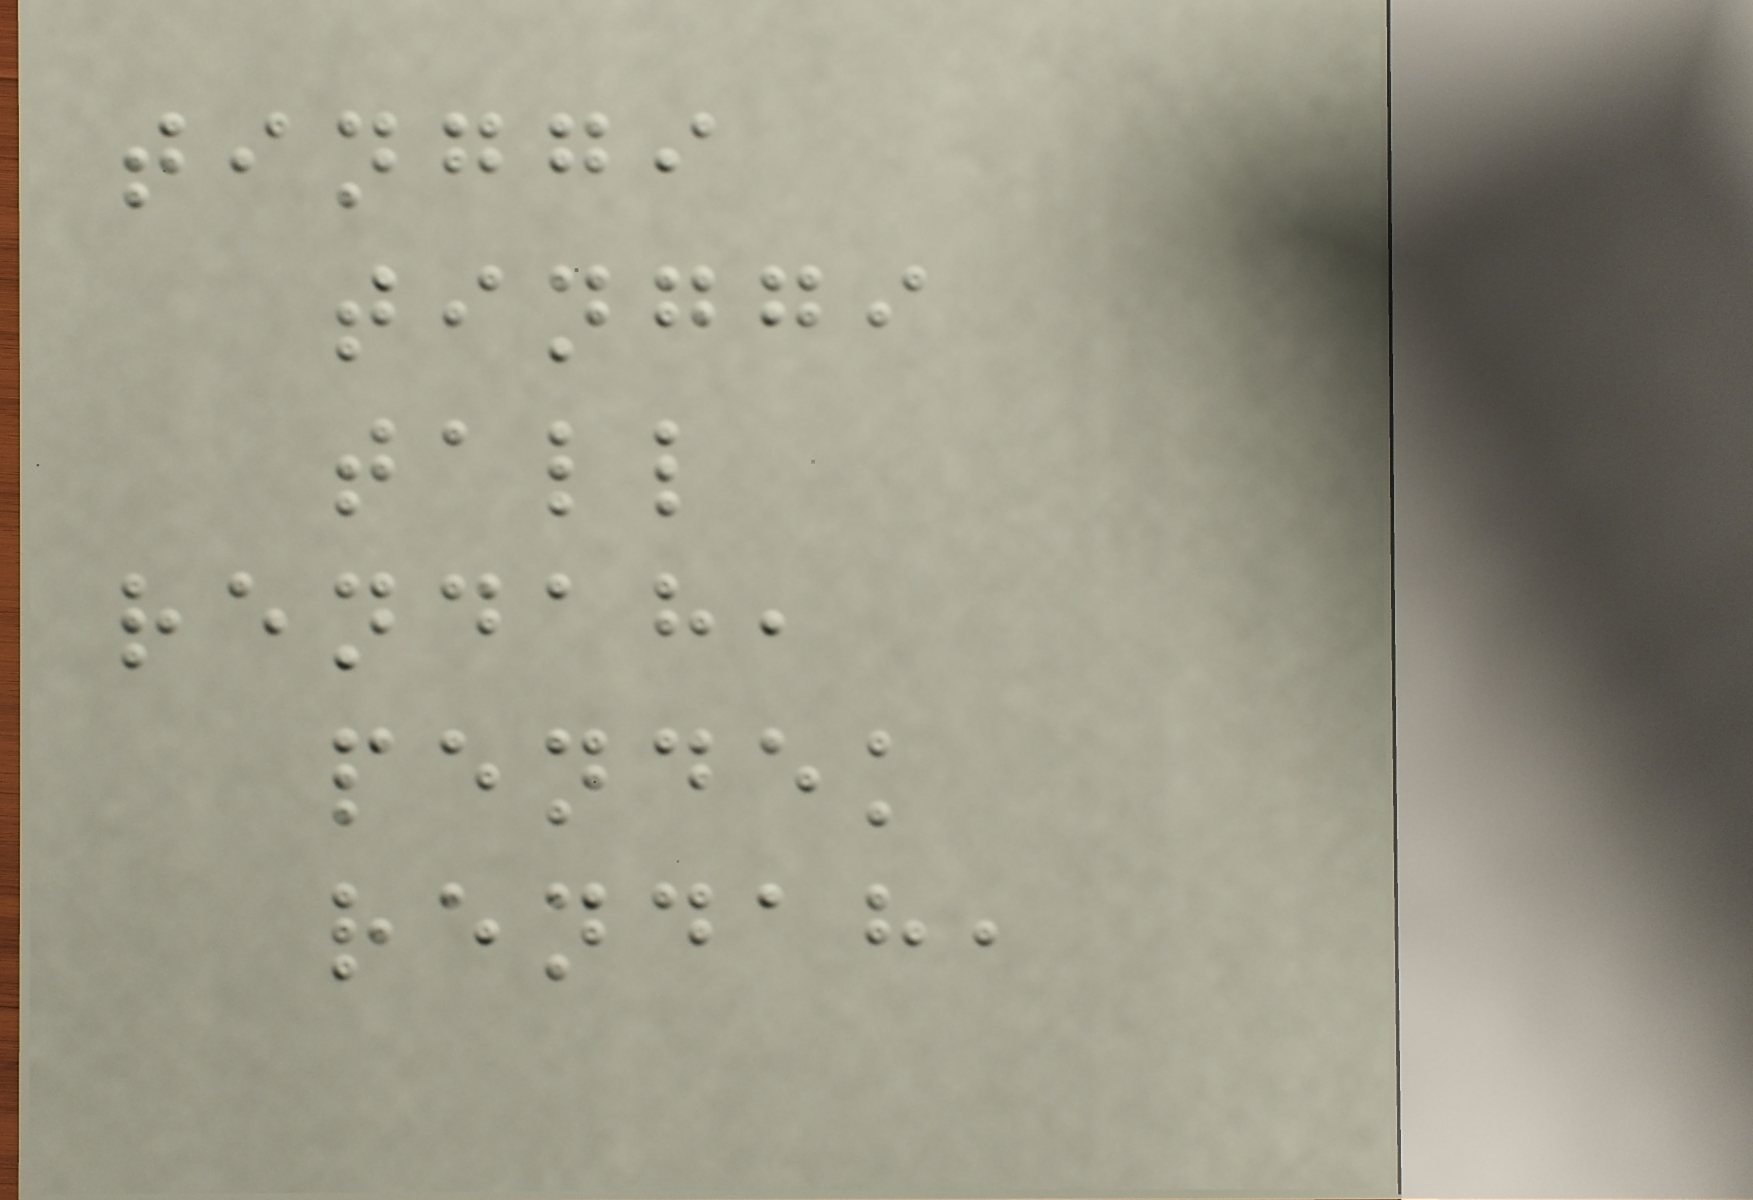tinggi
tinggi
tall
rendah,
pendek
rendah,
